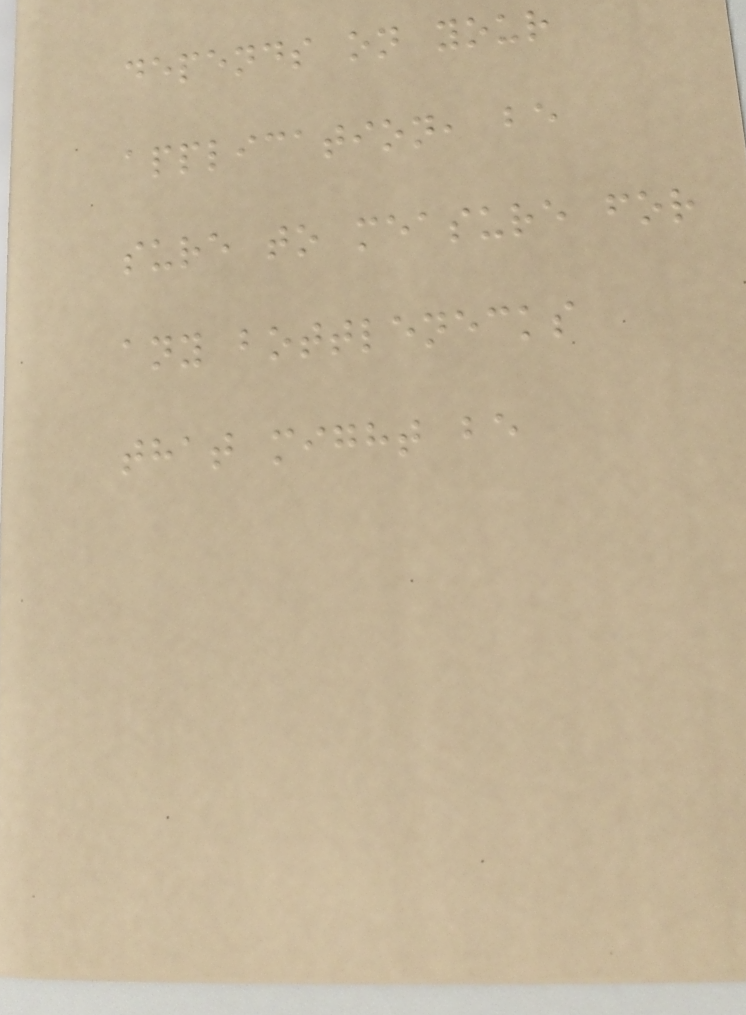depends on your
application, be
sure to measure for
any bottlenecks
that might be
